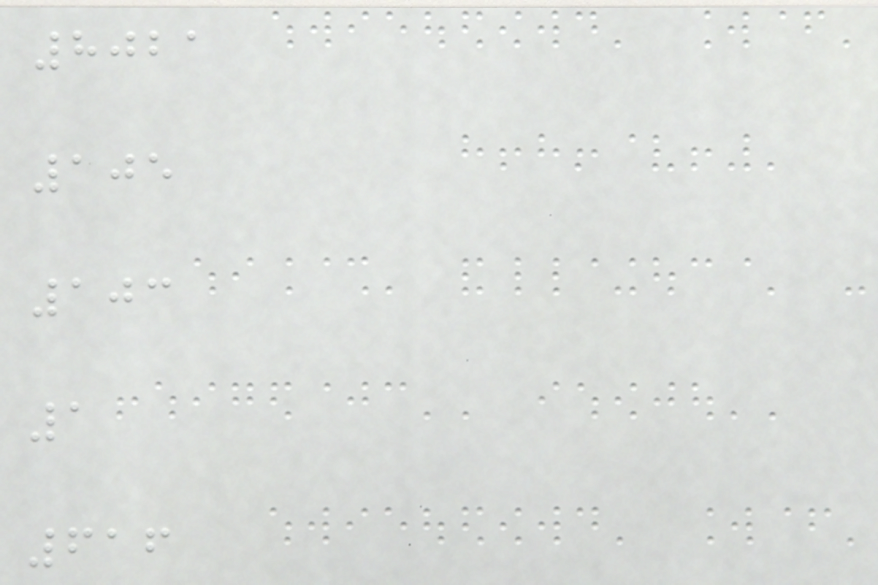8021
105
103
1
616
